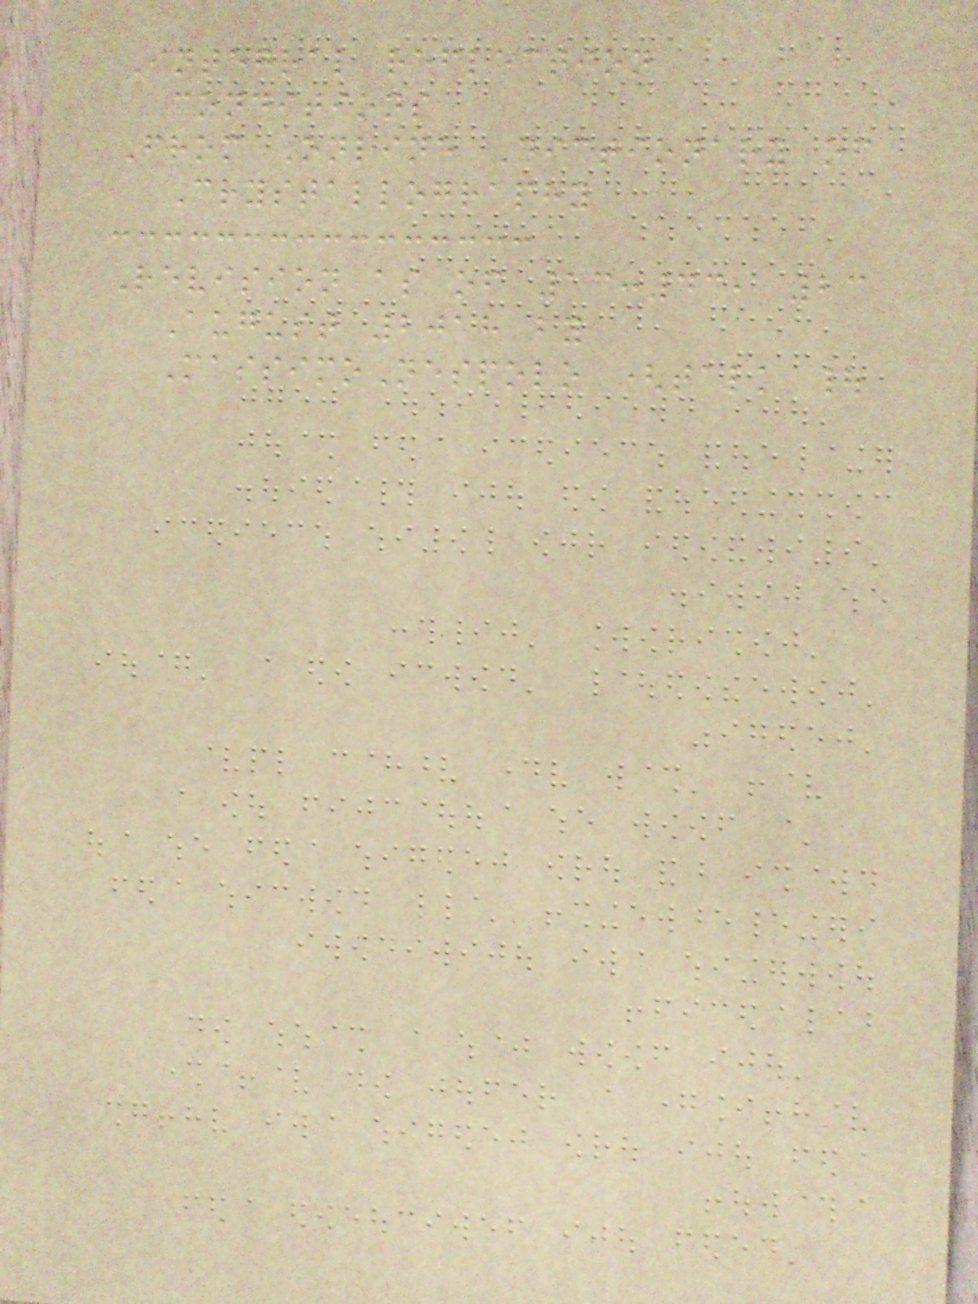Integral reflection
conditions
From Online Dictionary of
Crystallography
Revision as of 13:43, 23
August 2018 by
MassimoNespolo (talk |
